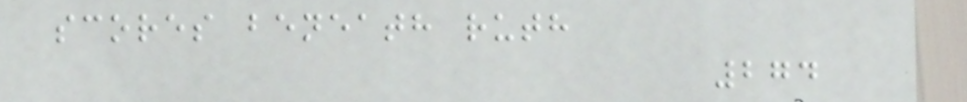scores beneath ruth
274
